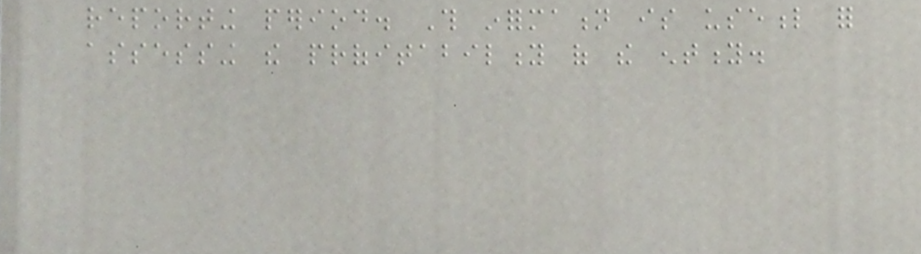reporting period. This information is useful for
assessing the profitability of the entity.
